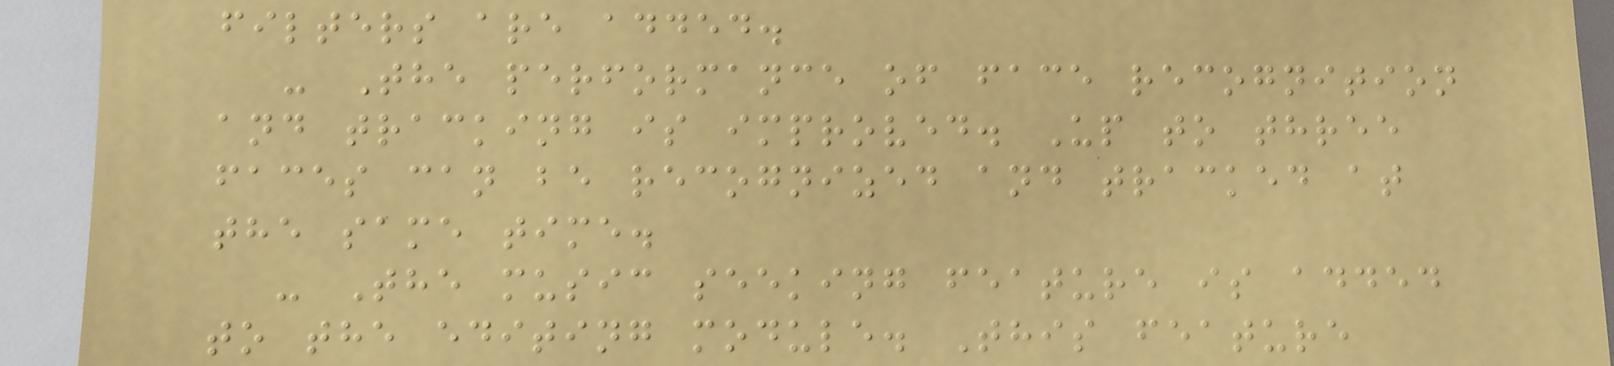filters are added.
- The performance of face recognition
and tracking is improved. Up to three
faces can be recognized and tracked at
the same time.
- The music seeking feature is added
to the editing module. This feature
